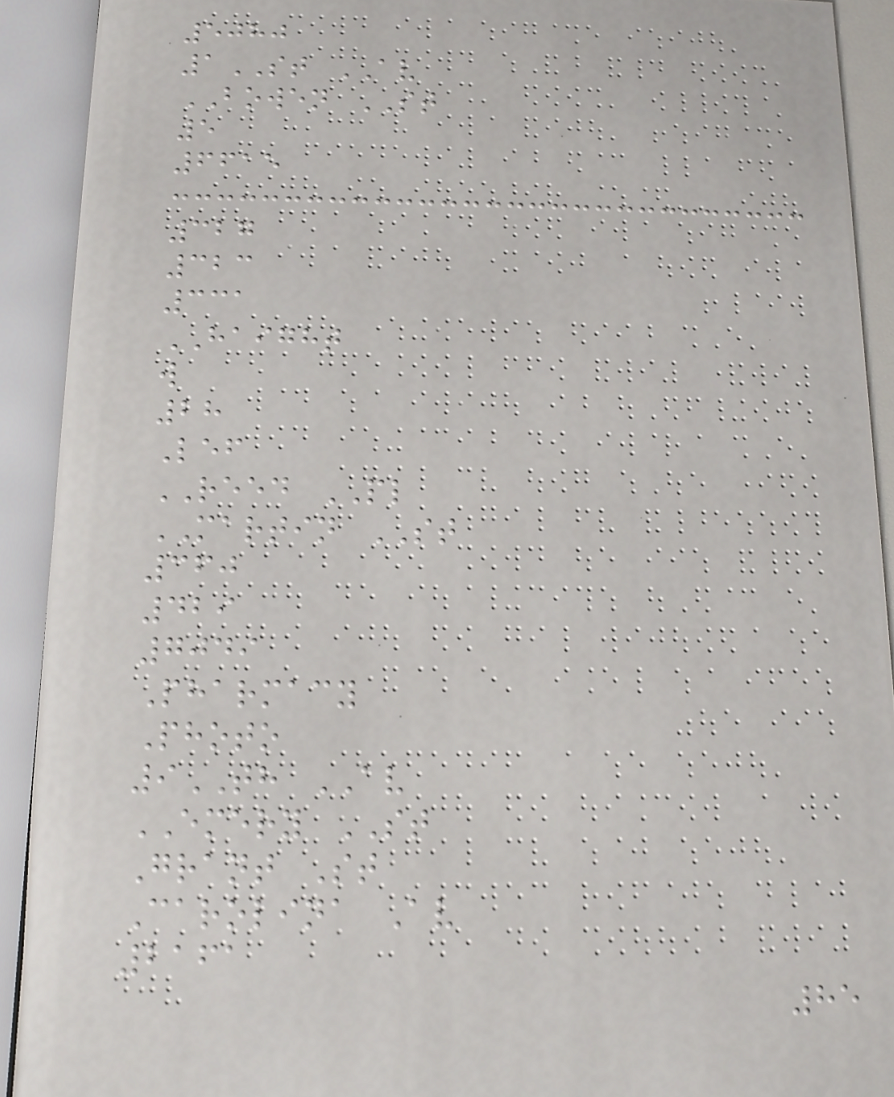5080
1ST AV
BOWEN ST
5
6615
327
323
331
HAIGHT
w
28
Lef
REED PL
MARTIN ST
360
429
7049
Pharmacy
Photo
9TH AV
EMERY ST
Grant St
Carolina Av
2161
85
